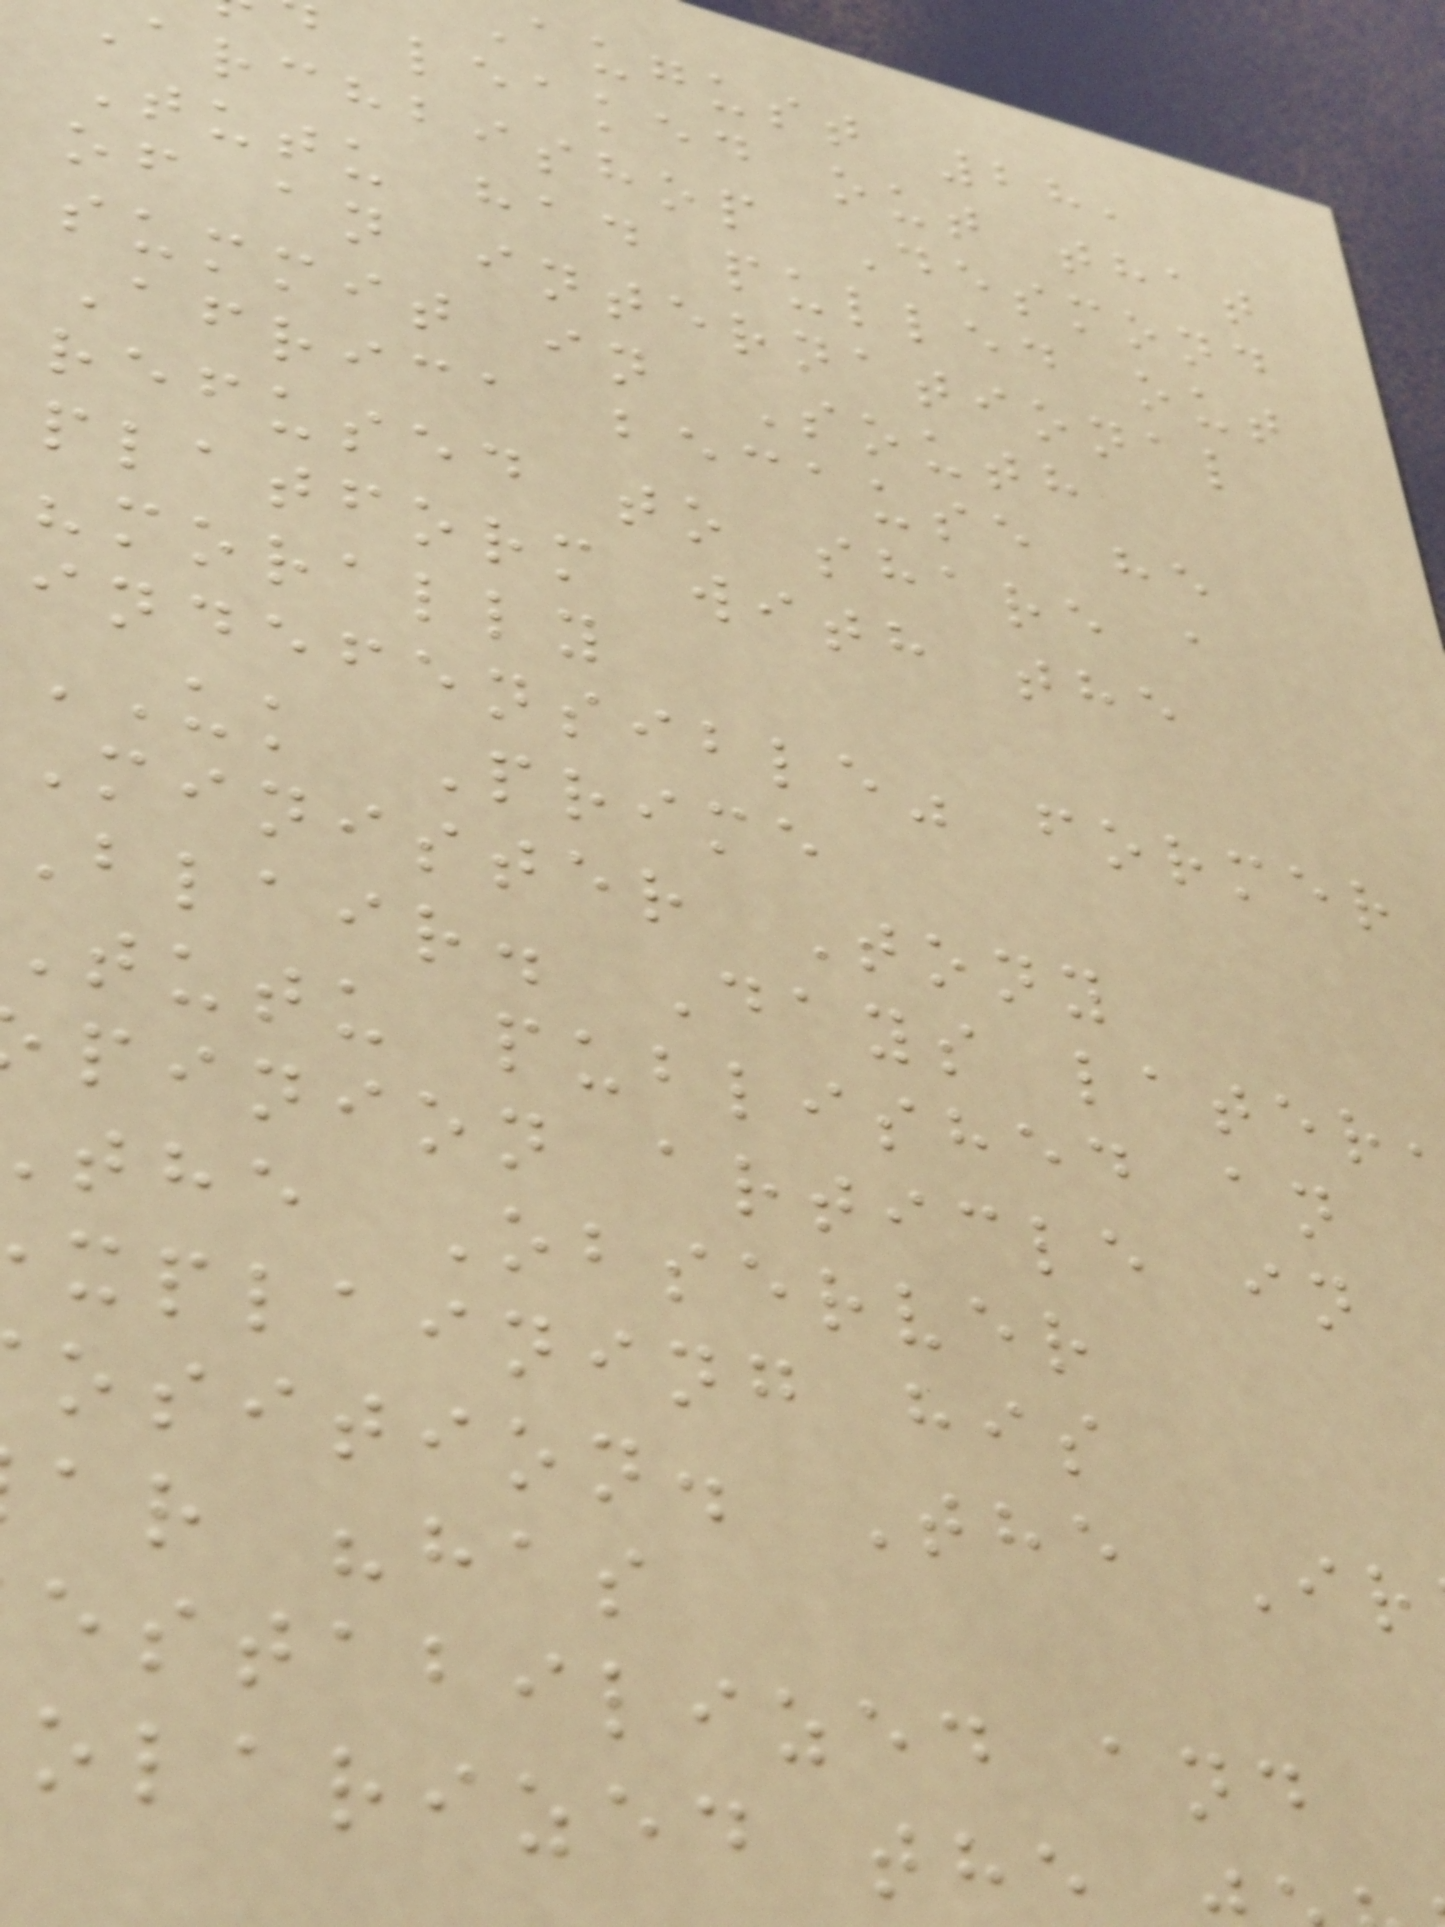august 28,
leaked out that
archbishop Desmond
Tutu had pulled out
of an international
summit in South
Africa because he
refused to share a
platform with the
"morally
indefensible" former
UK Prime
Minister Tony
Blair. Days later
tutu published an
pinion article in
the Observer
xplaining his
osition. The Ir
ar "has
estabilized and
olarized the
